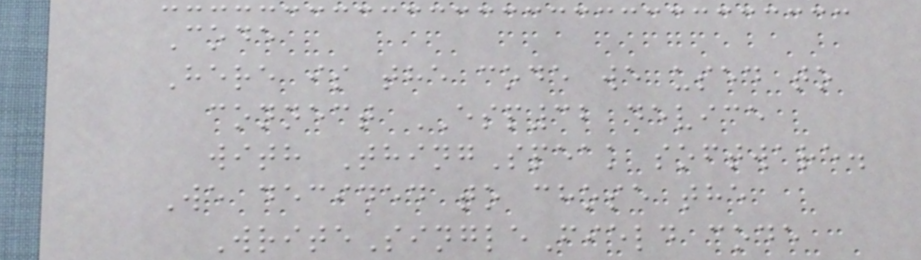Code
Here is the code we used to
connect ESP32 device
with ThingSpeak software.
We decided to chose the
WriteSingleField code
